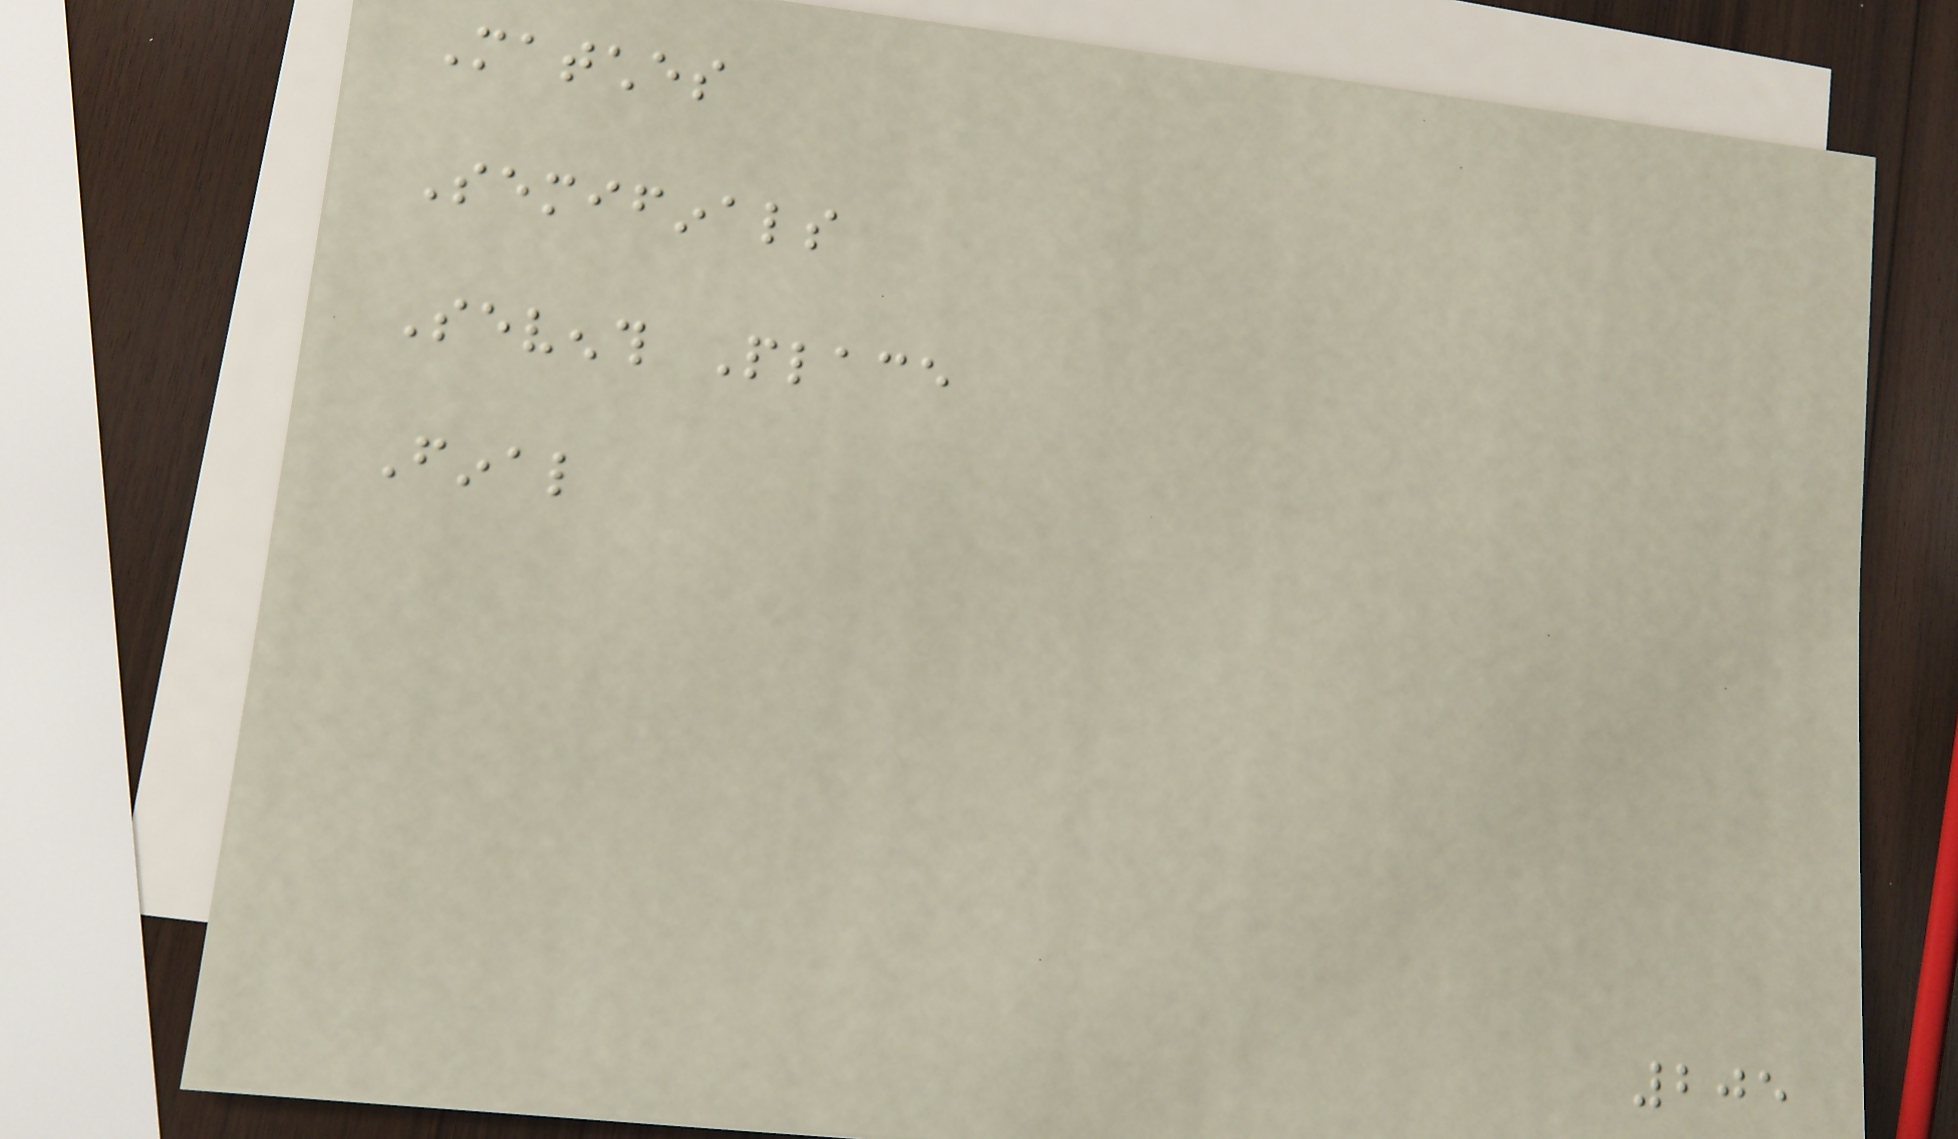Matches
Semifinals
Seventh Place
Final
205
